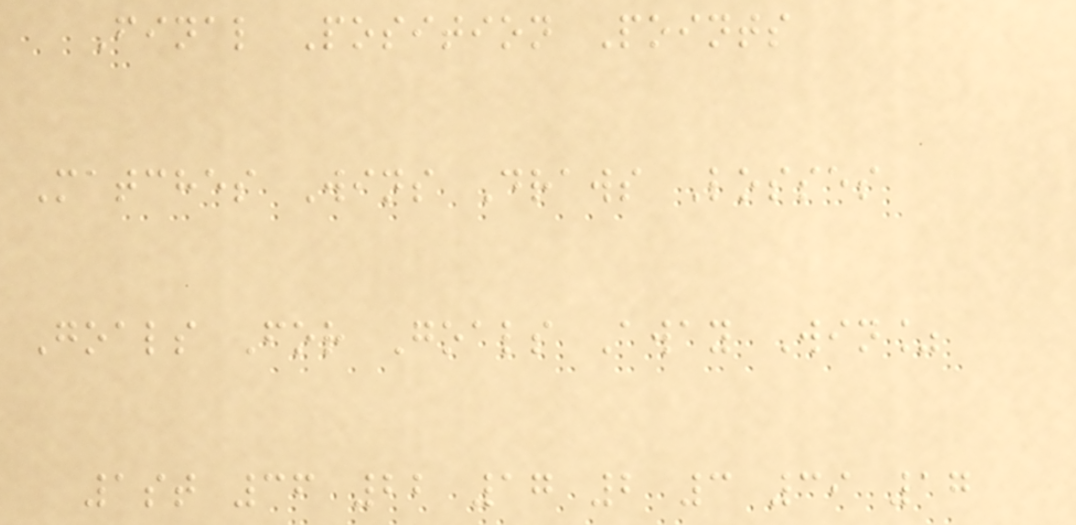Final Position Points
Matches Wins Draws Losses
Goals For Goals Away Win%
1st 36 22 17 2 3 39 17
